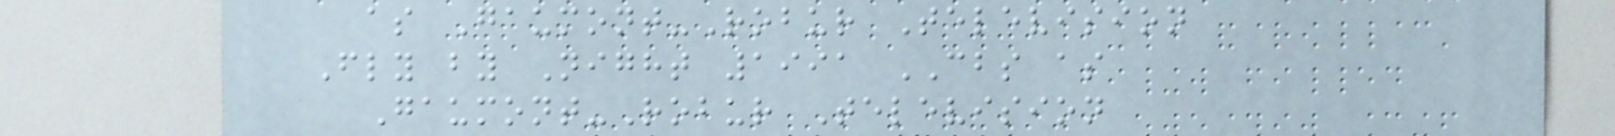as Gaumont-Robur Television
Fly by Night 1991 CBS as
Gaumont-Robur Television
